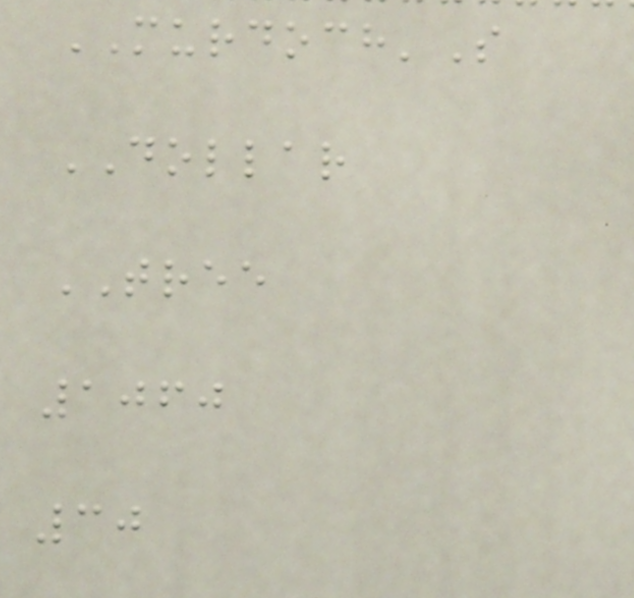MURDOCH'S
DOLLAR
TREE
1060
30
